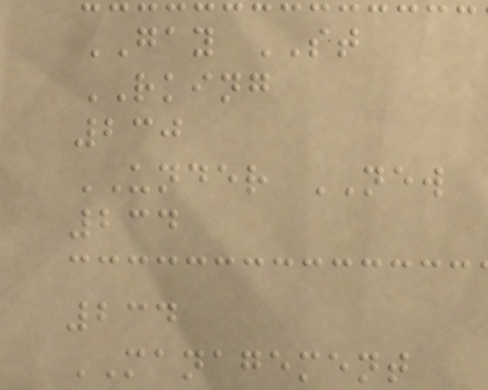GAY ST
RKING
230
UNDER NEW
234
234
MANAGEMENT
